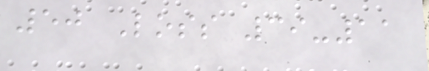50 Loss 39-11
